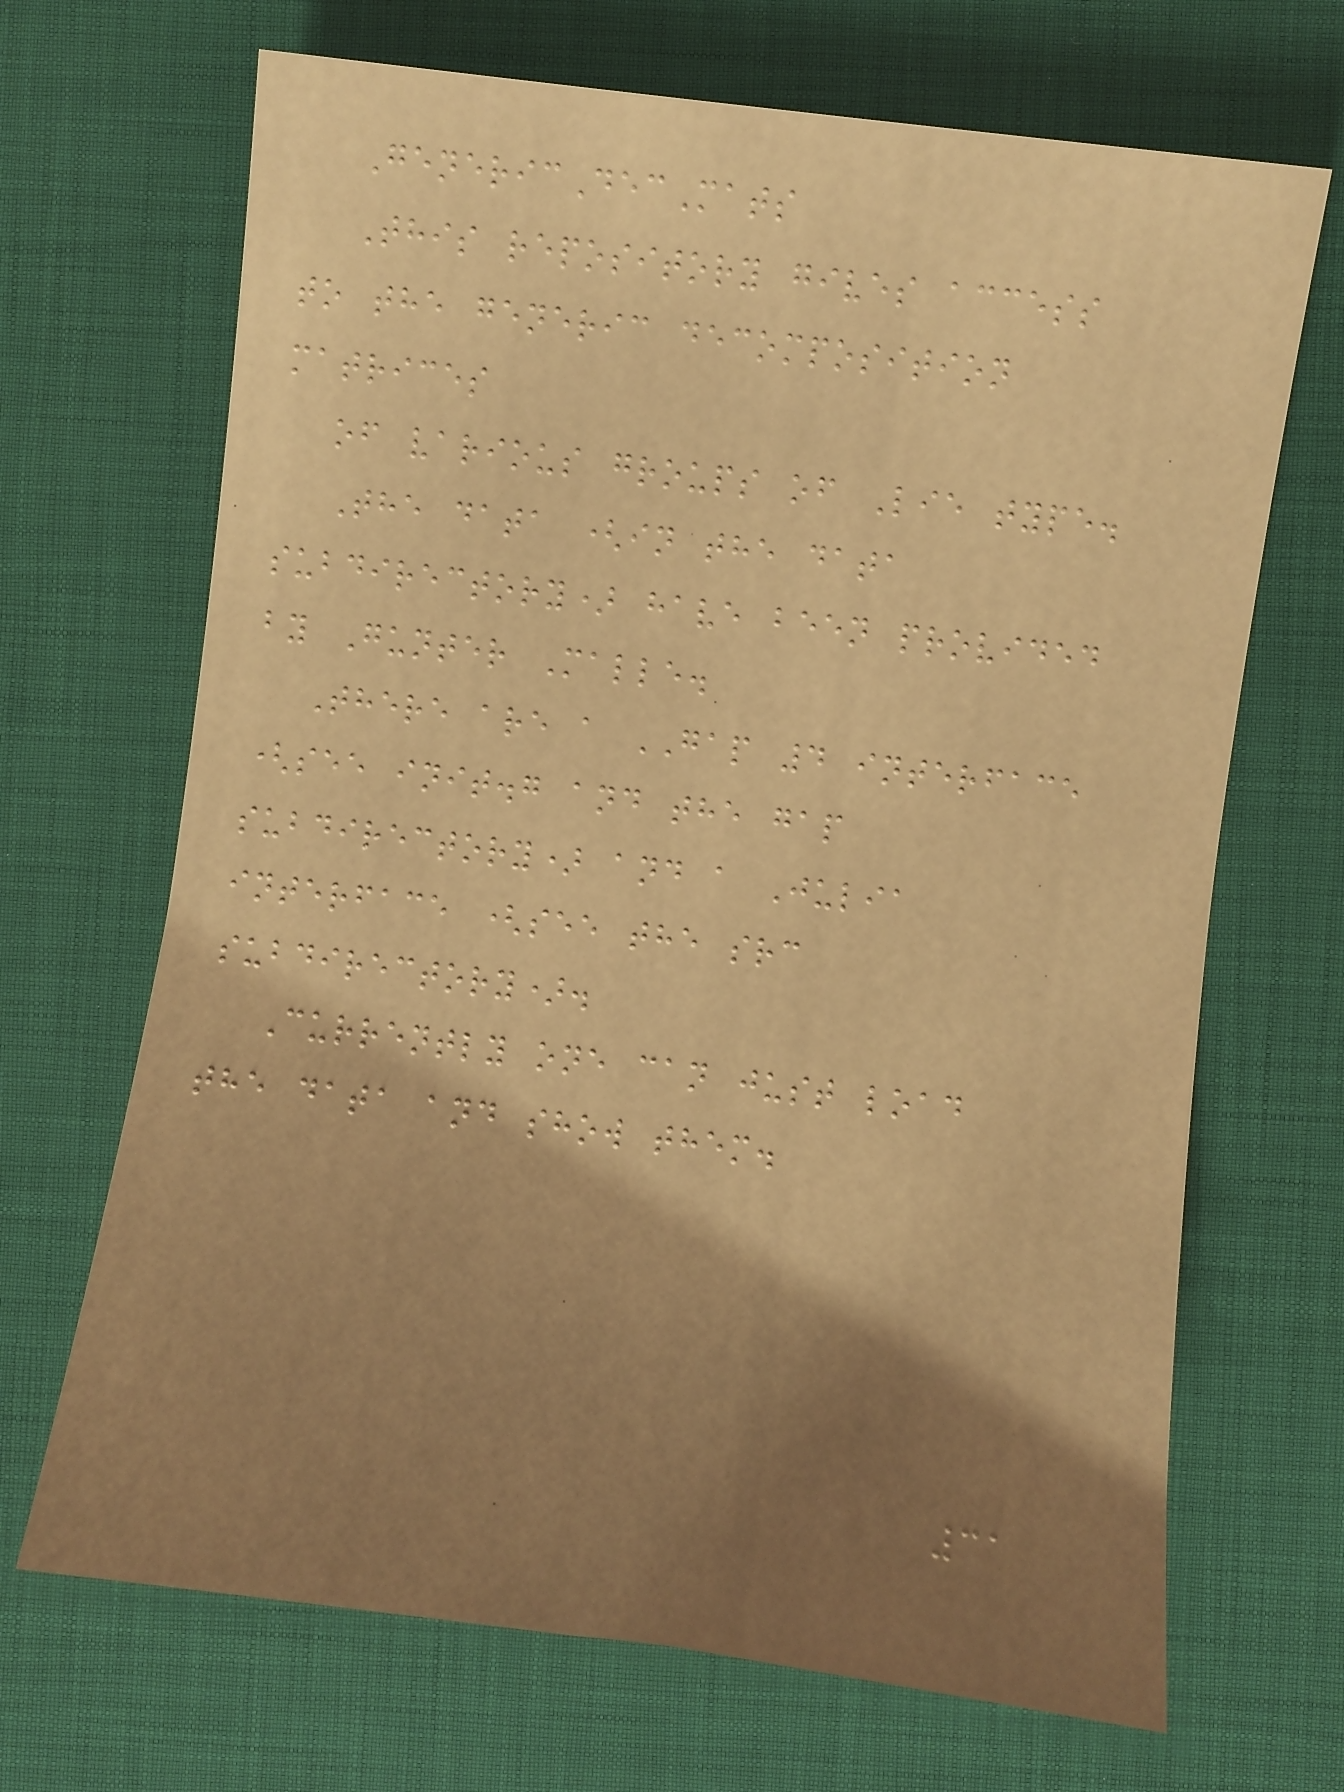GenericDecMats
This repository gives access
to the generic decomposition
matrices
of various groups of Lie type.
The data (in the data
subdirectory) have been provided
by Gunter Malle.
There are a GAP 4 interface
(see init.g and the gap
subdirectory) and a Julia
interface (see the src
subdirectory).
Currently one can just load
the data and show them.
31
